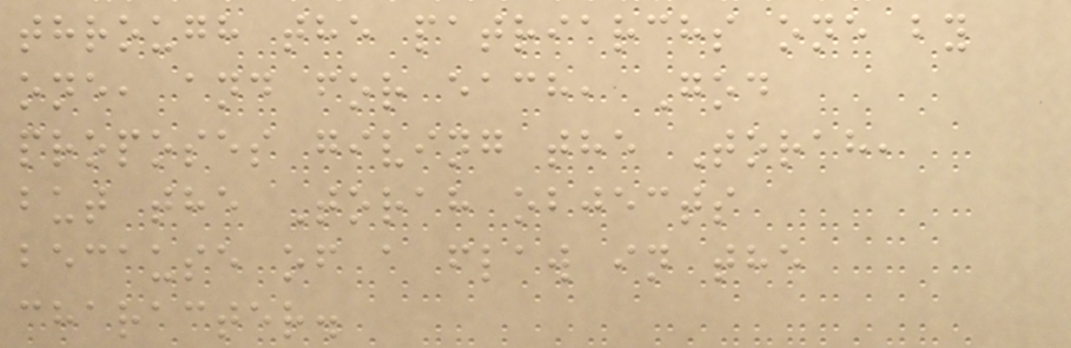through the patriarchs one by
one, and for each, God
proposes giving the Torah,
but the Torah objects
because of a flaw in the
character.
